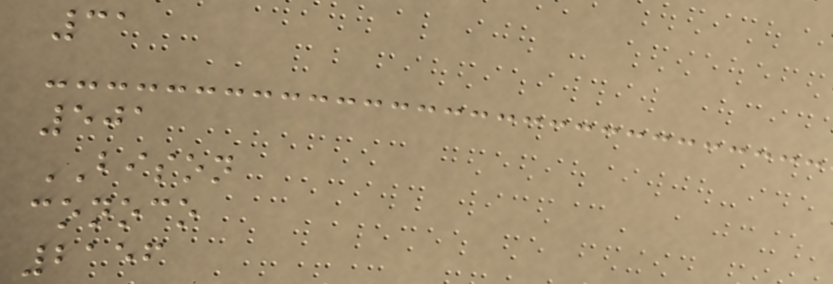31
501
BISON
conoco
2156
